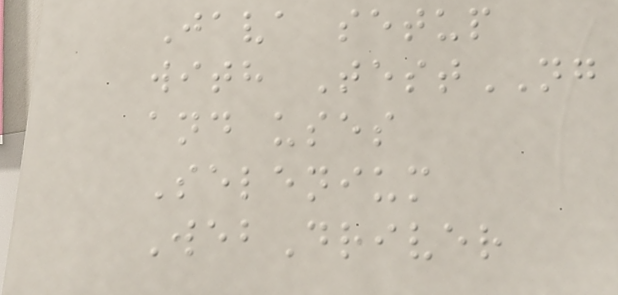Java setup
with TestNG
and uses
Selenium
WebDriver
